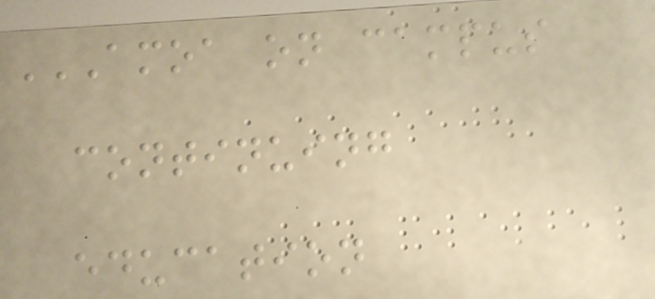AMOA ON CAMPUS
CONTINUING
EDUCATION
